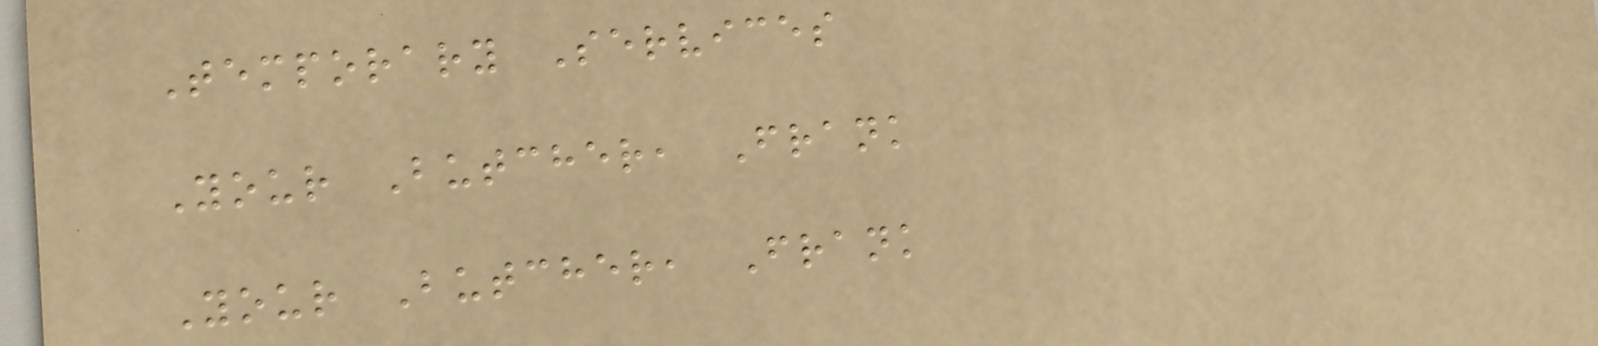Temporary Services
Your Butcher, Frank
Your Butcher, Frank
